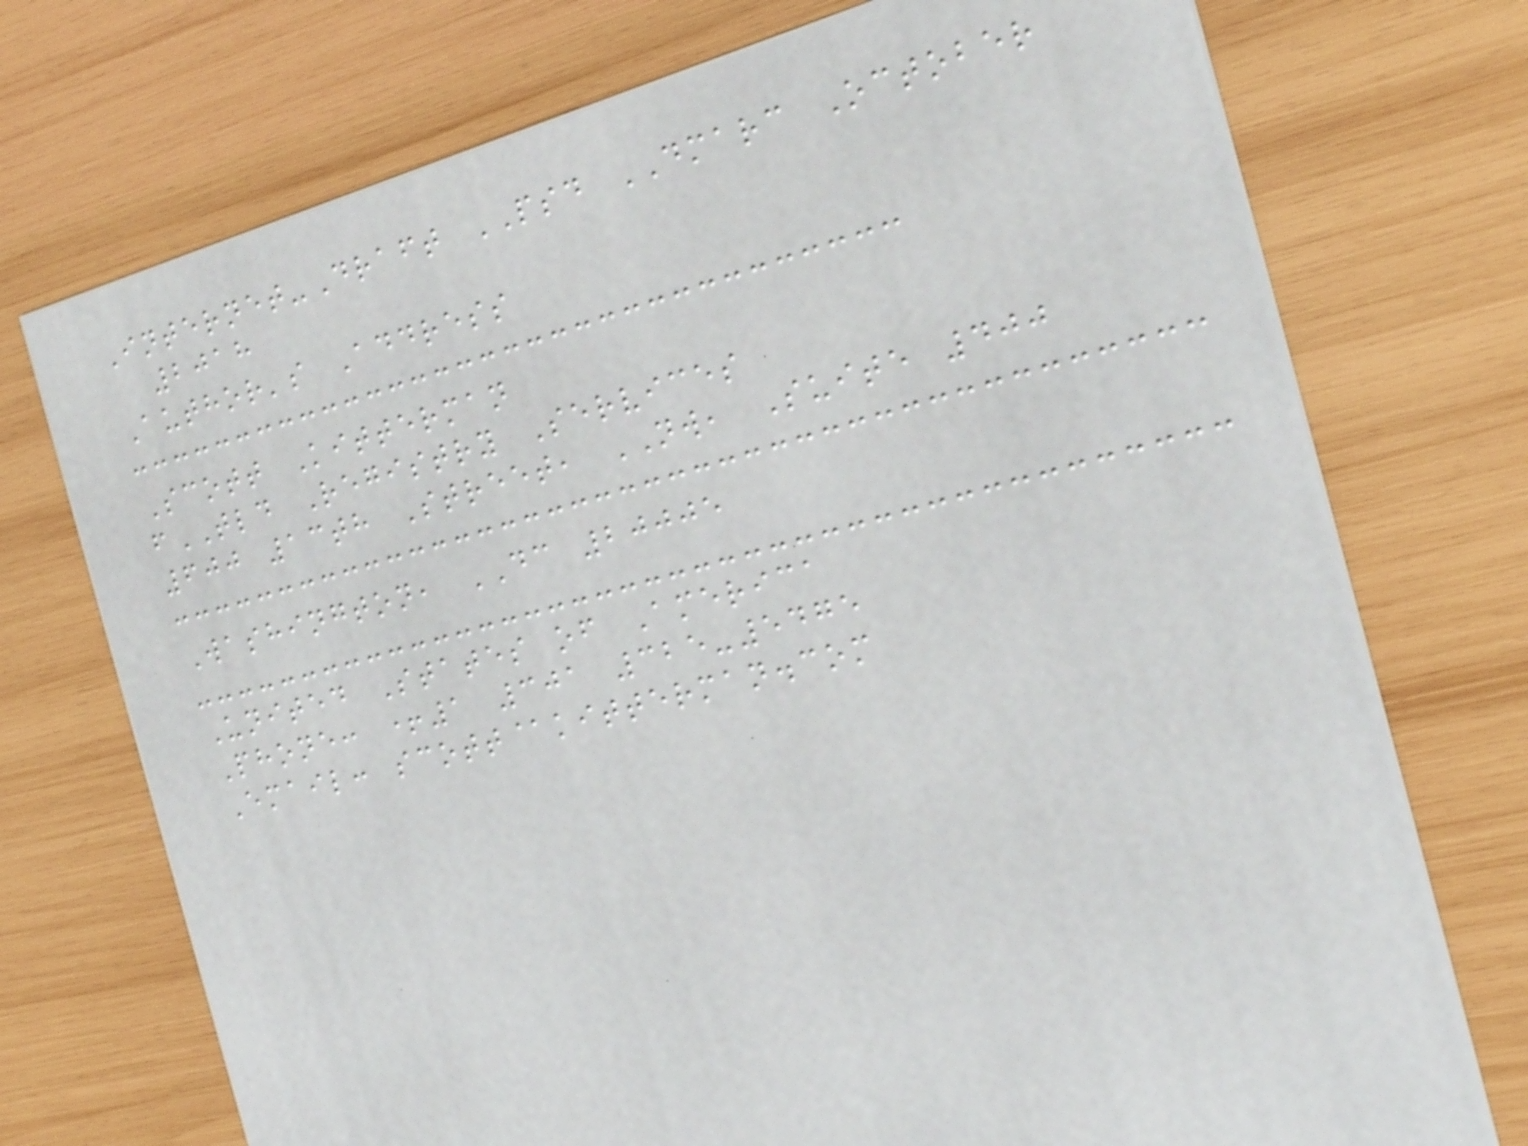Internet-Draft PSD DMARC October
2018
Author's Address
Scott Kitterman
fTLD Registry Services
600 13th Street, NW, Suite 400
Washington, DC 20005
United States of America
Phone: +1 301 325-5475
Email: scott@kitterman.com
